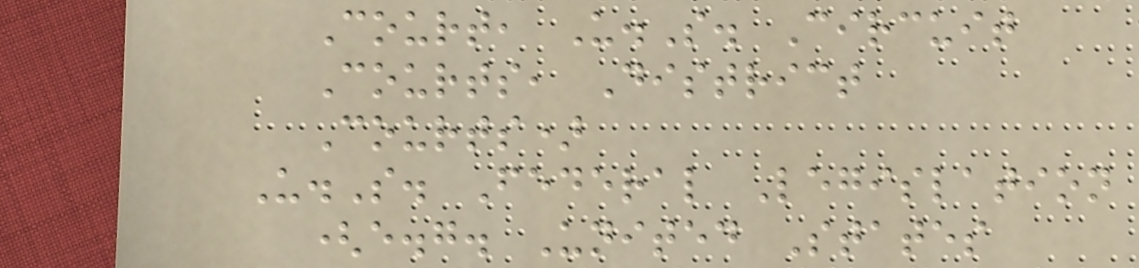Court, U.S. Circuit
Courts, District
Courts)
U.S. Federal Legislation
(e.g. United States
